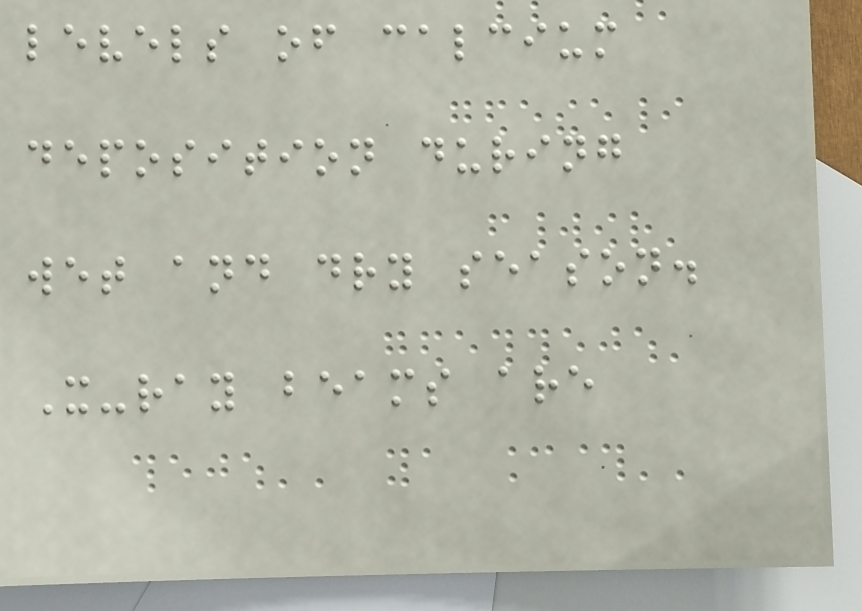levels of calcium
deposition during
wet and dry season.
X-ray beams are
